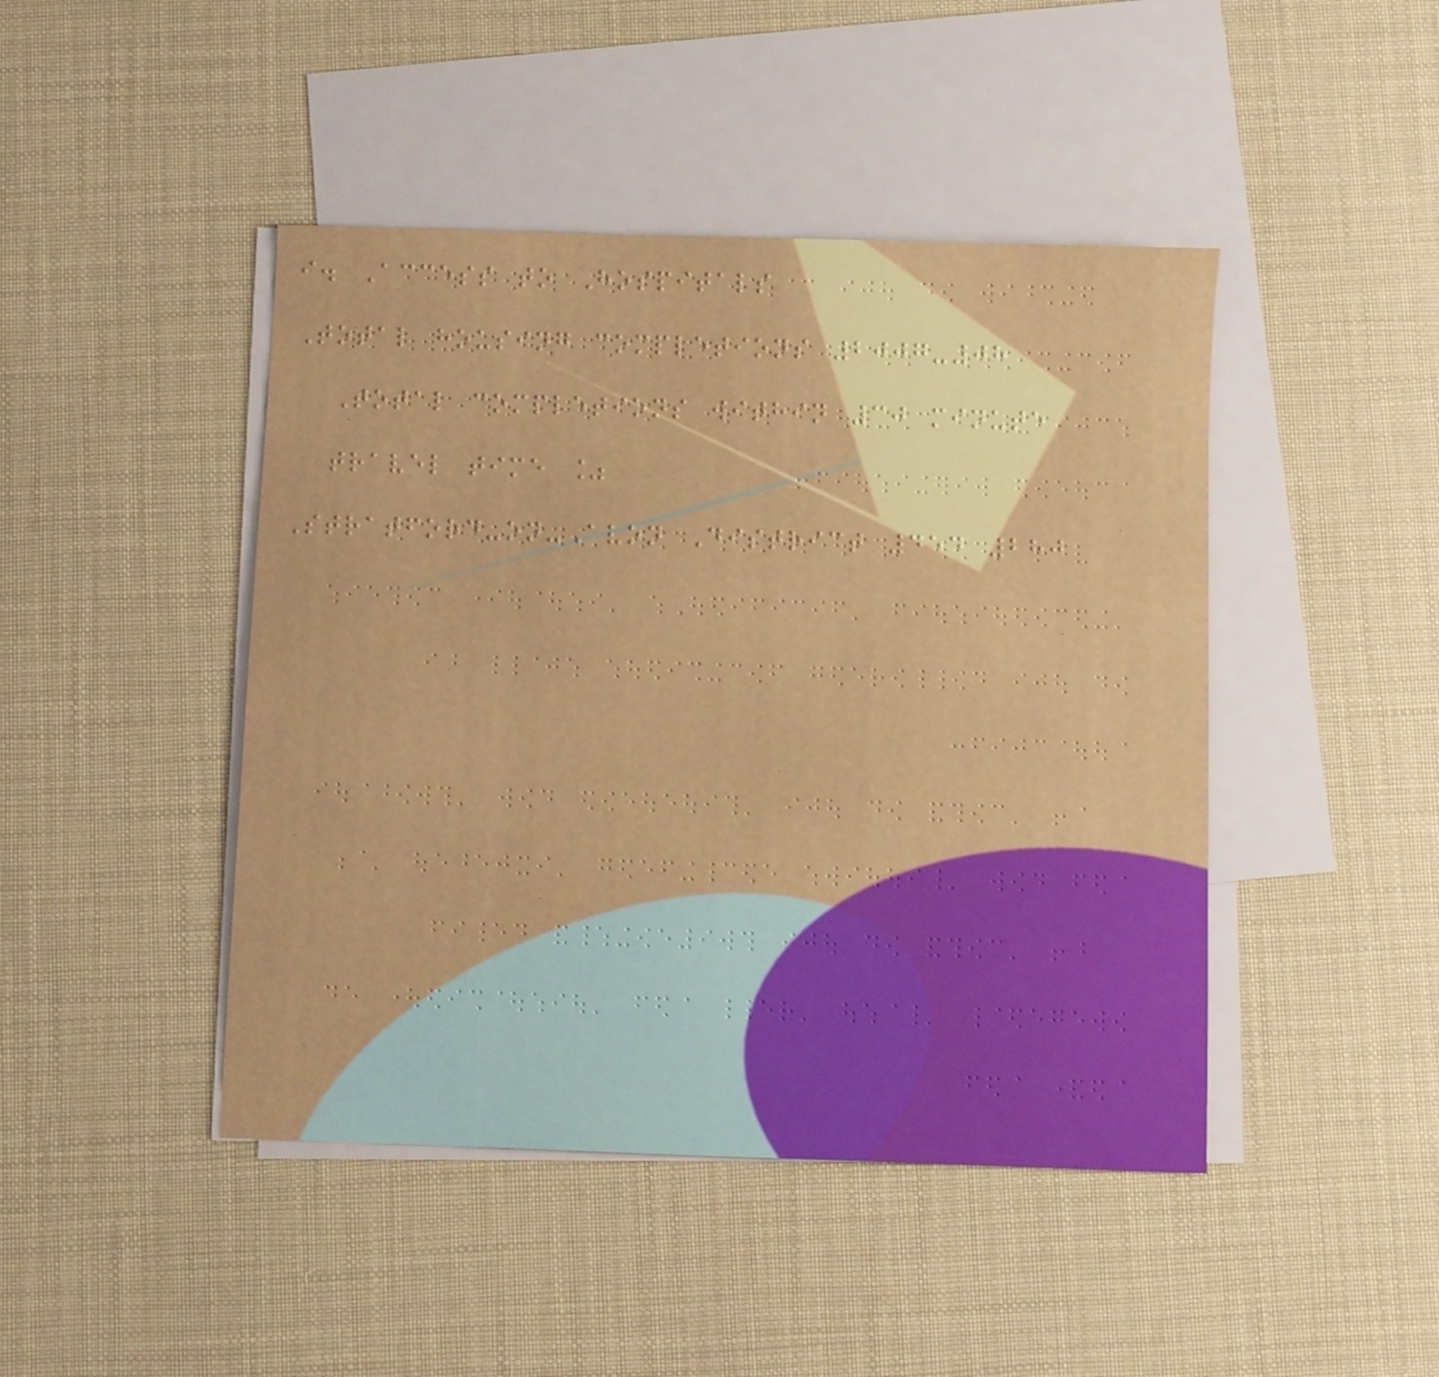i. Access to Hospitals
Total housing completions 2007-08
Total completions within 30 minute
travel time %
Stratford-on-Avon District 454 280
